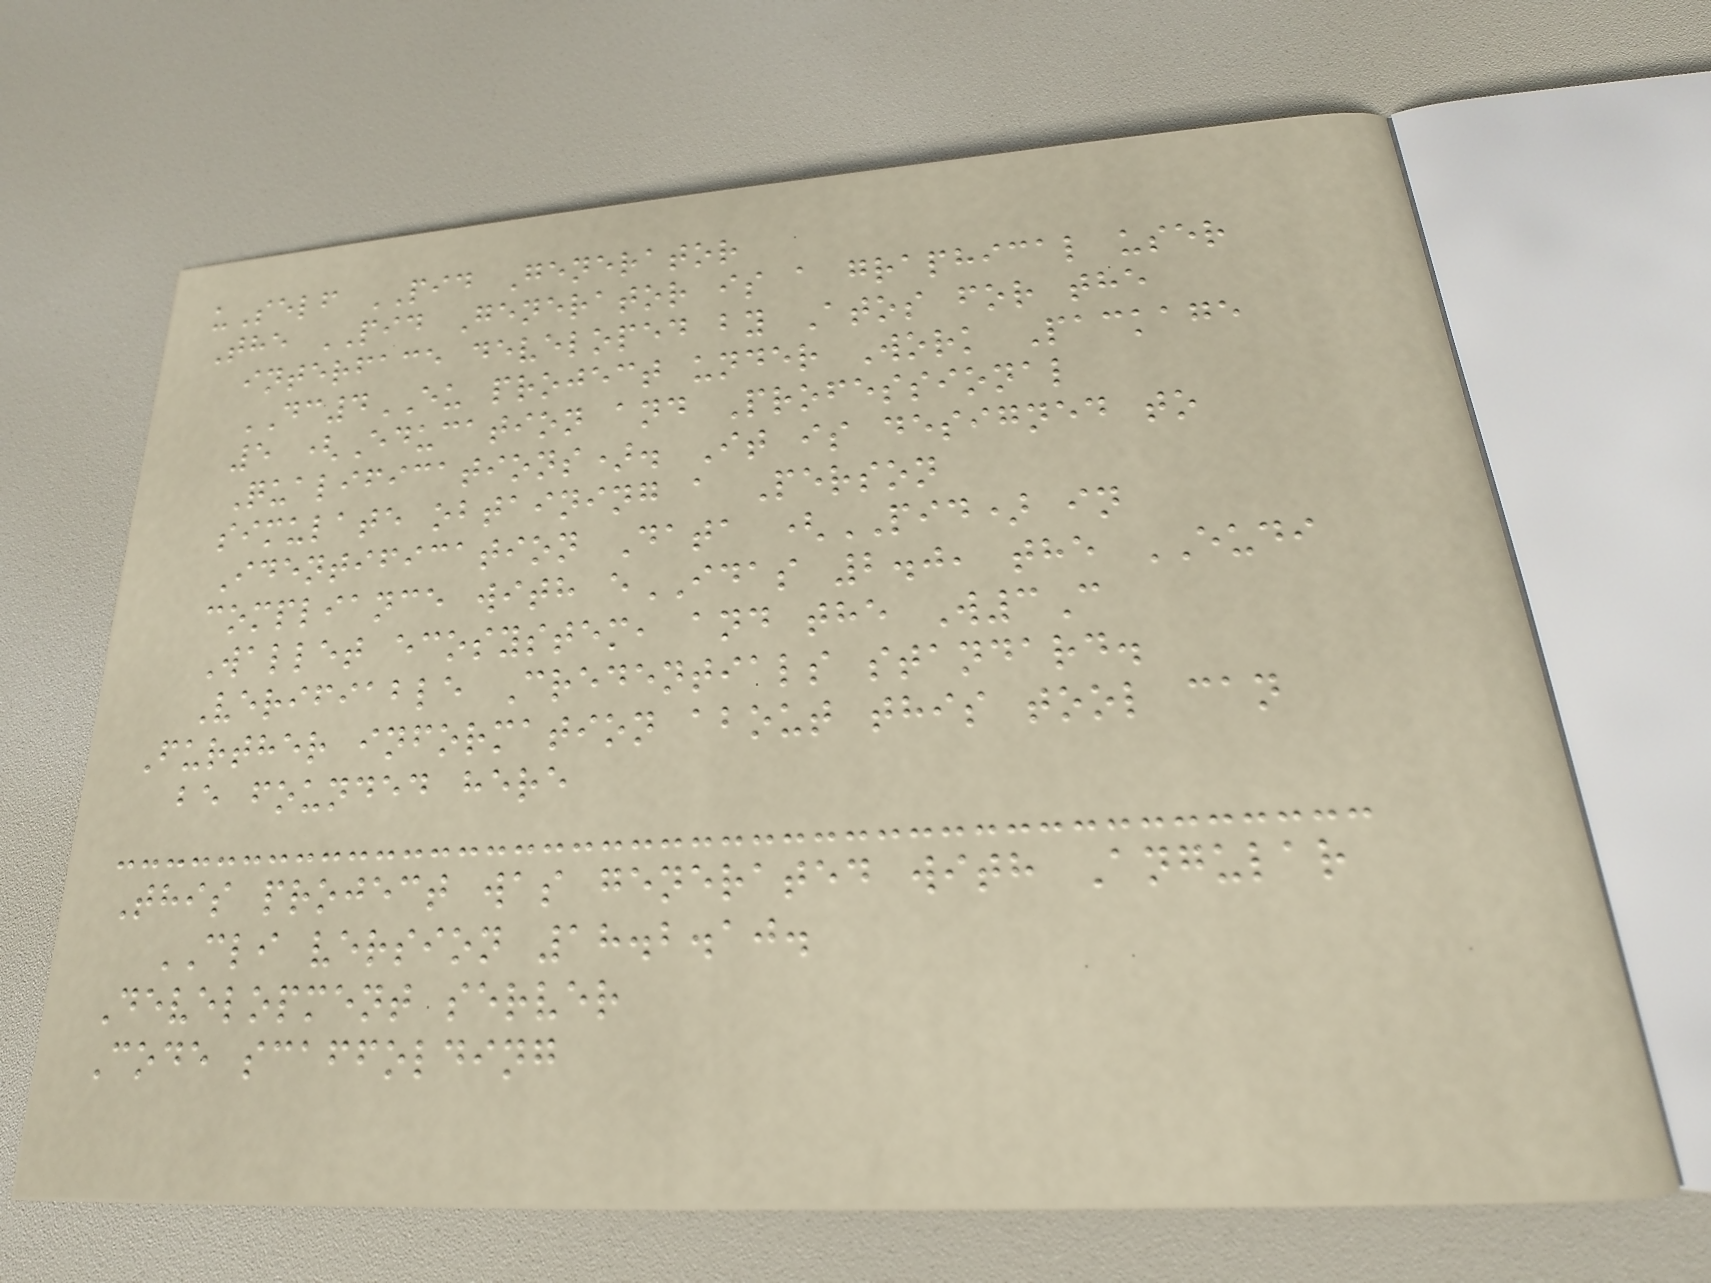uSelf PID Generator
The PID Generator is a graphical user
interface developed by Atos for the
DC4EU project under Work Package
5 (Education and Professional
Qualifications). It is designed to
simulate obtaining a Person
Identification Data (PID) in
compliance with eIDAS 2.0, the EUDI
Wallet ecosystem, and the W3C
Verifiable Credentials standard.
Further information about this tool can
be founded here
This project was generated with Angular
CLI version 18.2.10.
Development server
Code scaffolding
